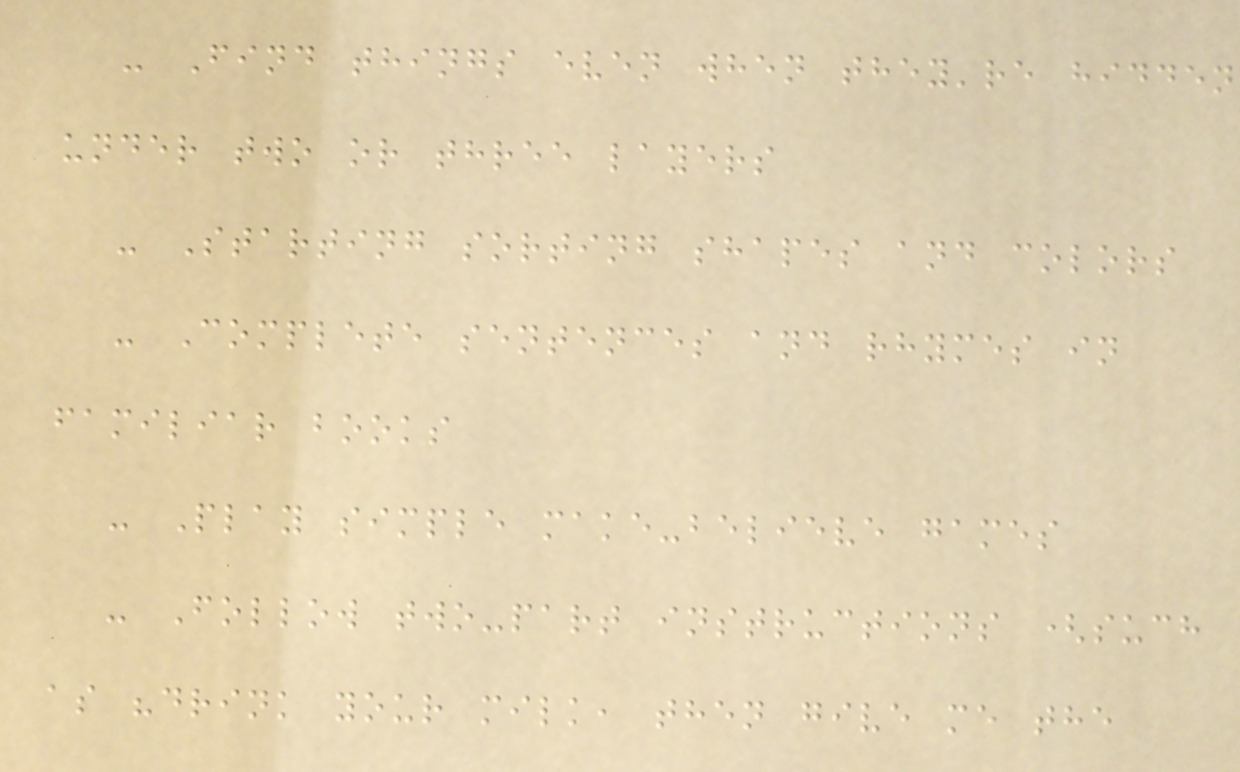- Find things even when they're hidden
under two or three layers
- Starting sorting shapes and colors
- Complete sentences and rhymes in
familiar books
- Play simple make-believe games
- Follow two-part instructions (such
as "drink your milk, then give me the
